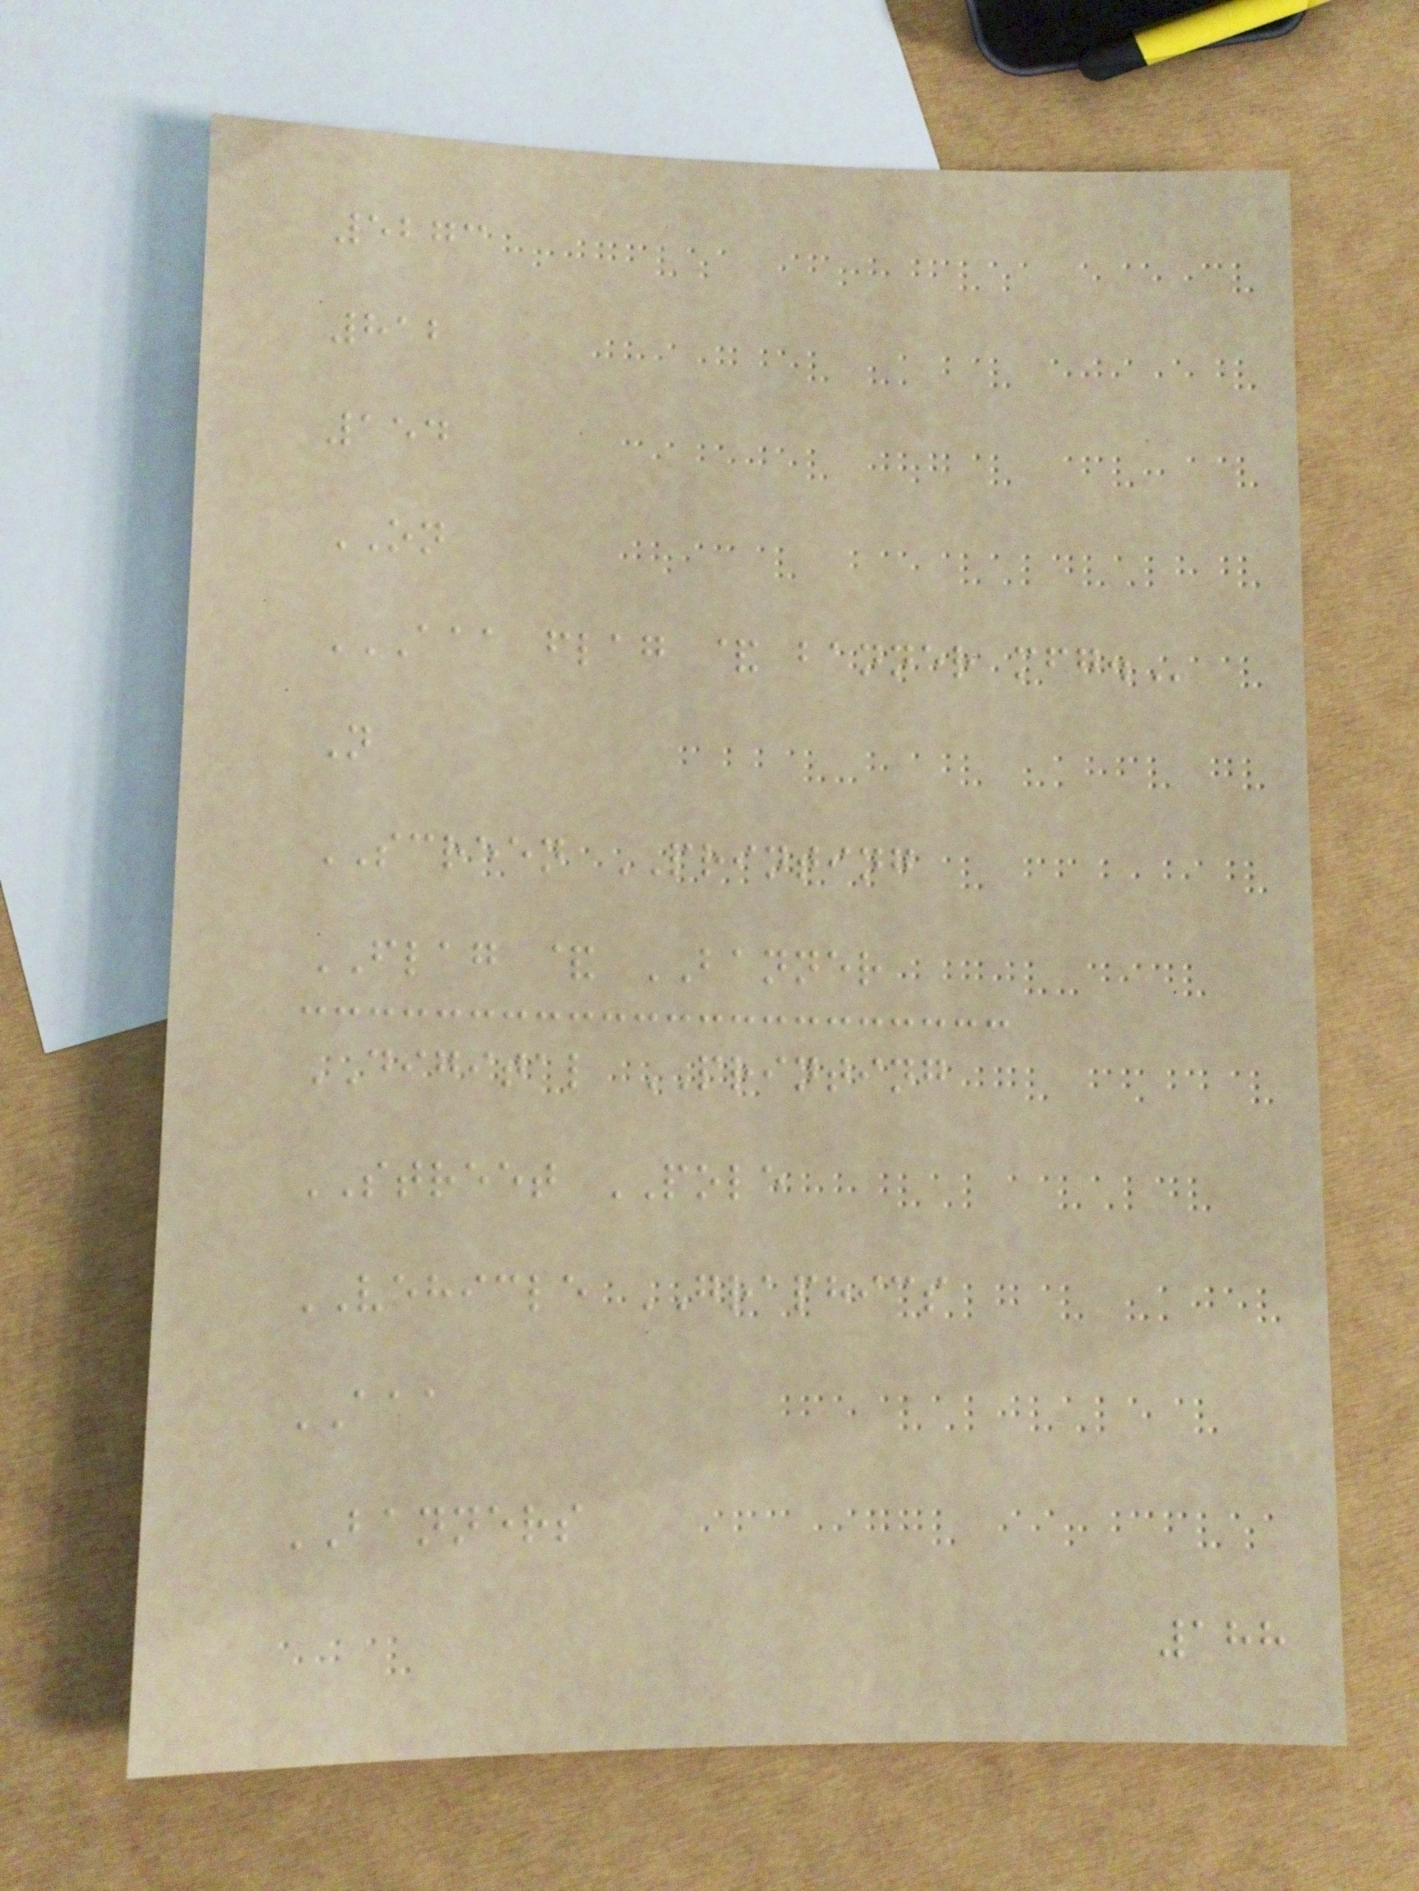5273
812
154
ON
AAA FLAG & BANNER MFG.
N
SCREEN PRINTING
FLAG & BANNER
DIGITAL PRINTING
STREET POLE
VEHICLE GRAPHICS
AAA
BANNERS
188
